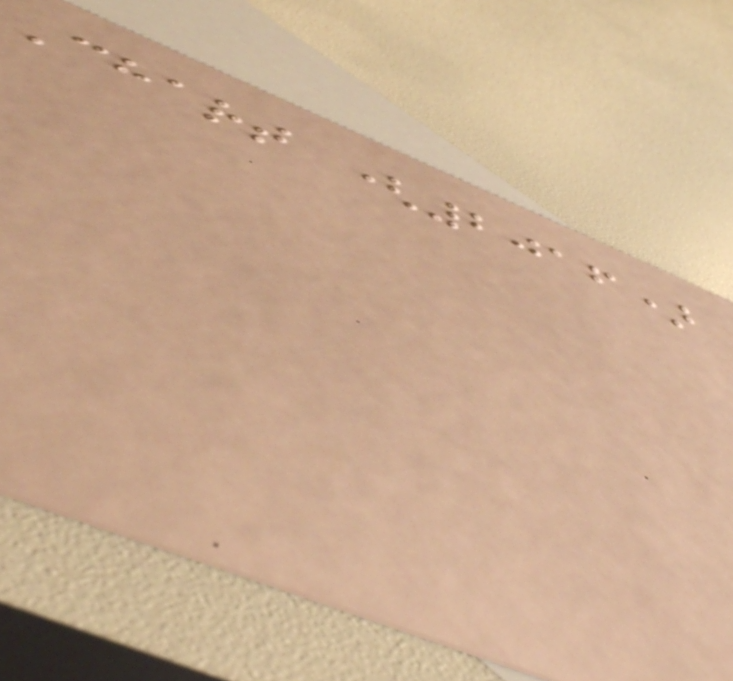Chart (2016)
